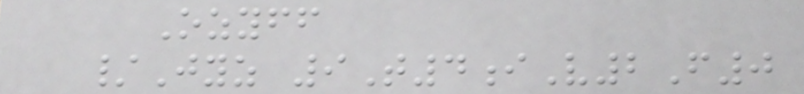Ozyff
/Jyz 9T4iV2F0
